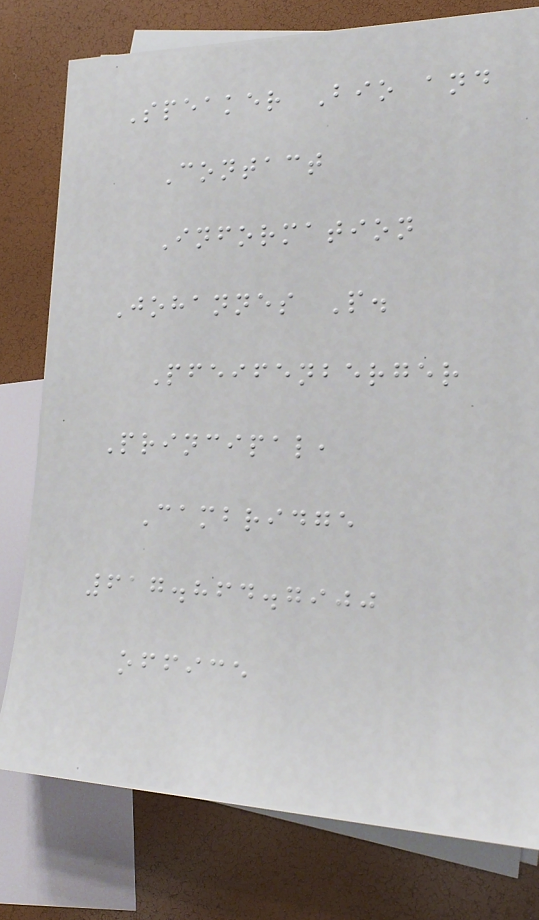Speaker Bio and
Contact
Information
Johannes P.
Pfeifenberger
Principal,
Cambridge
617.864.7900
office
